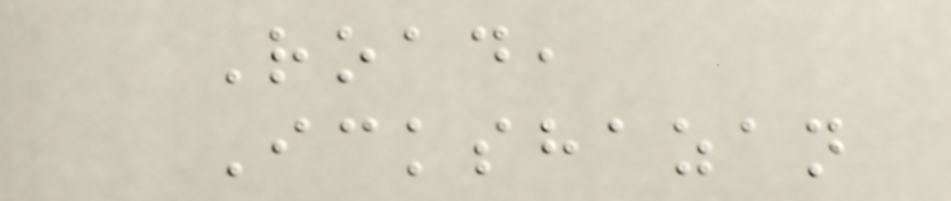Road,
Ickshazan
